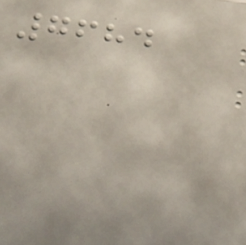7684
